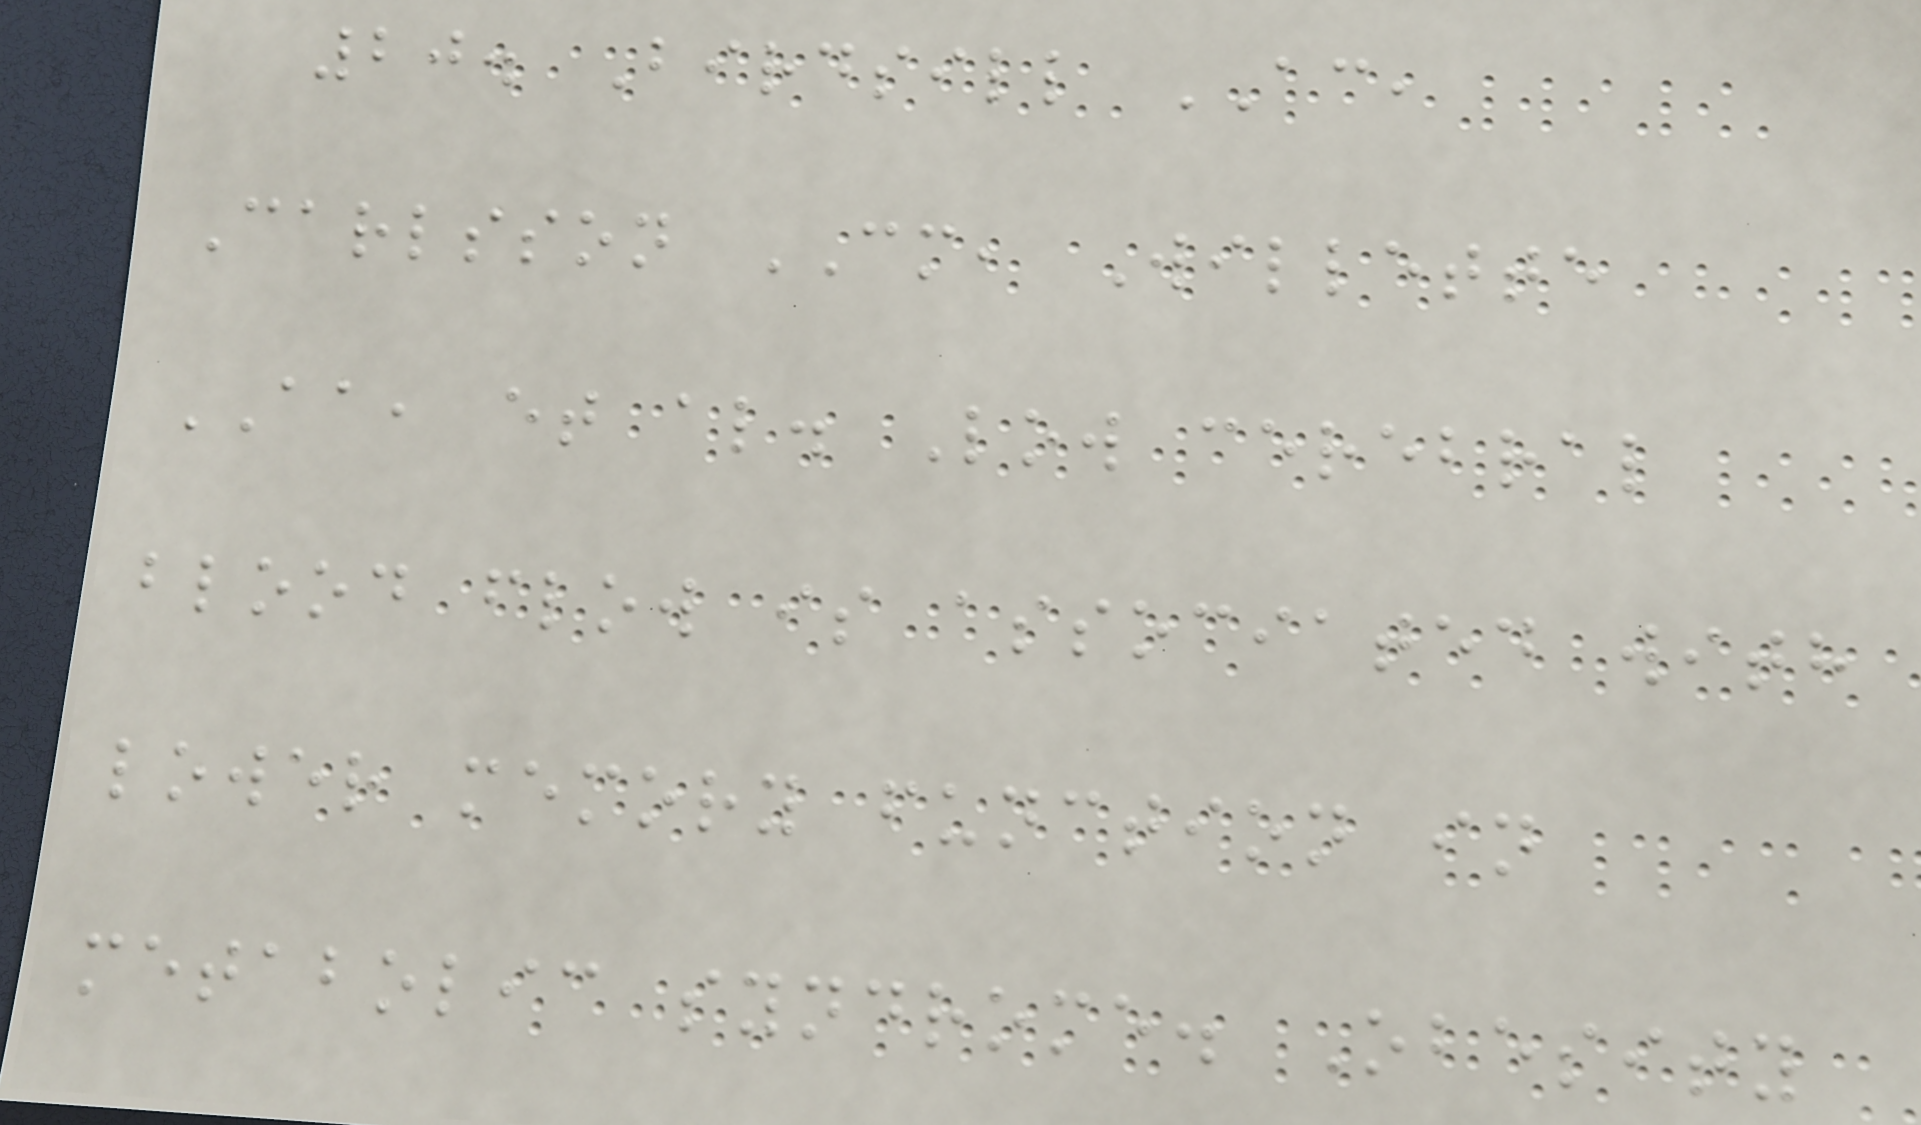20. Birdsill AC,
Carlsson CM, Willette
AA, et al. Low cerebral
blood flow is associated with
lower memory function in
metabolic syndrome. Obesity
